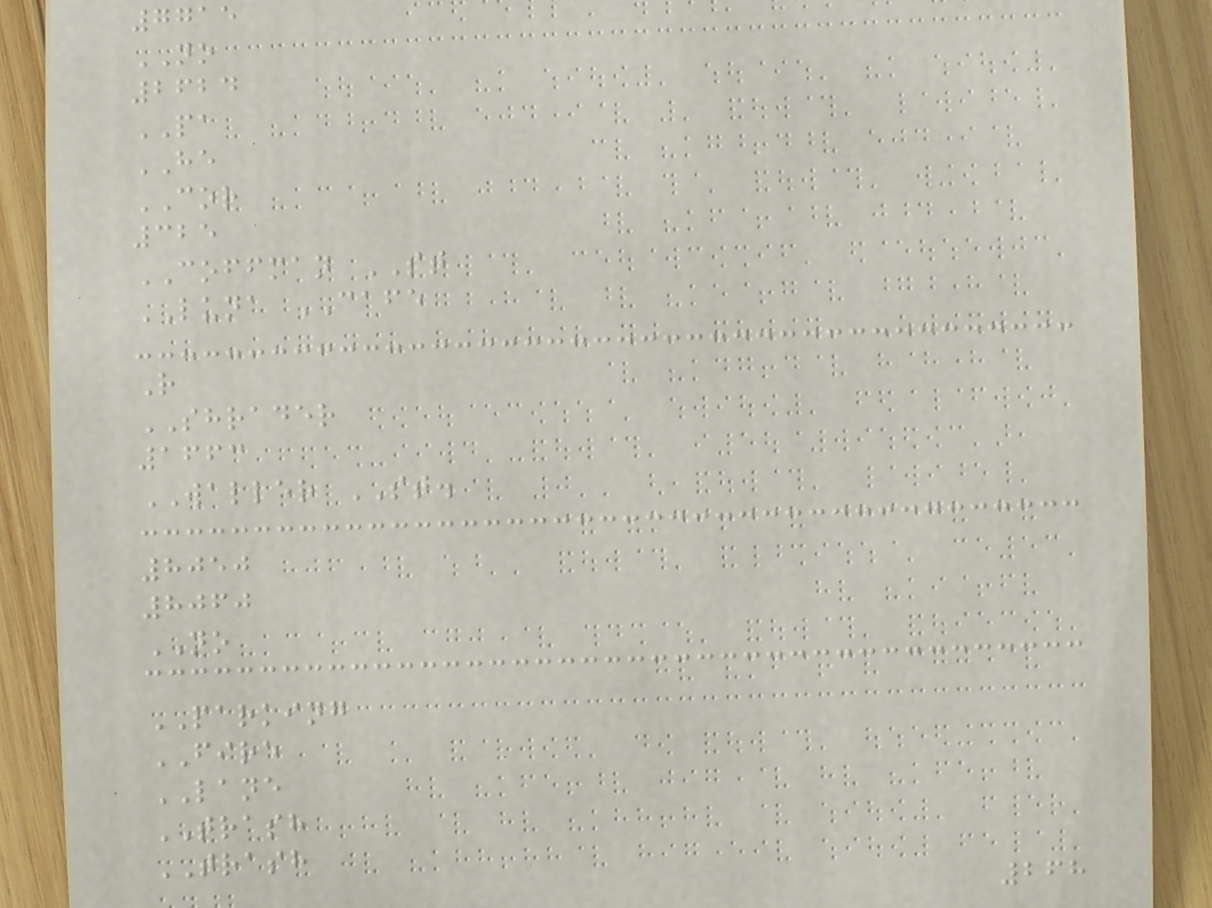7715
NO
2624
PA
HE
COR
325
COFFMAN ST
LUNA CAFE
R
SHRADER
1663
WALLER ST.
8050
8060
NO
PARKING
FIRE
LANE
TRASH
TRASH
268
